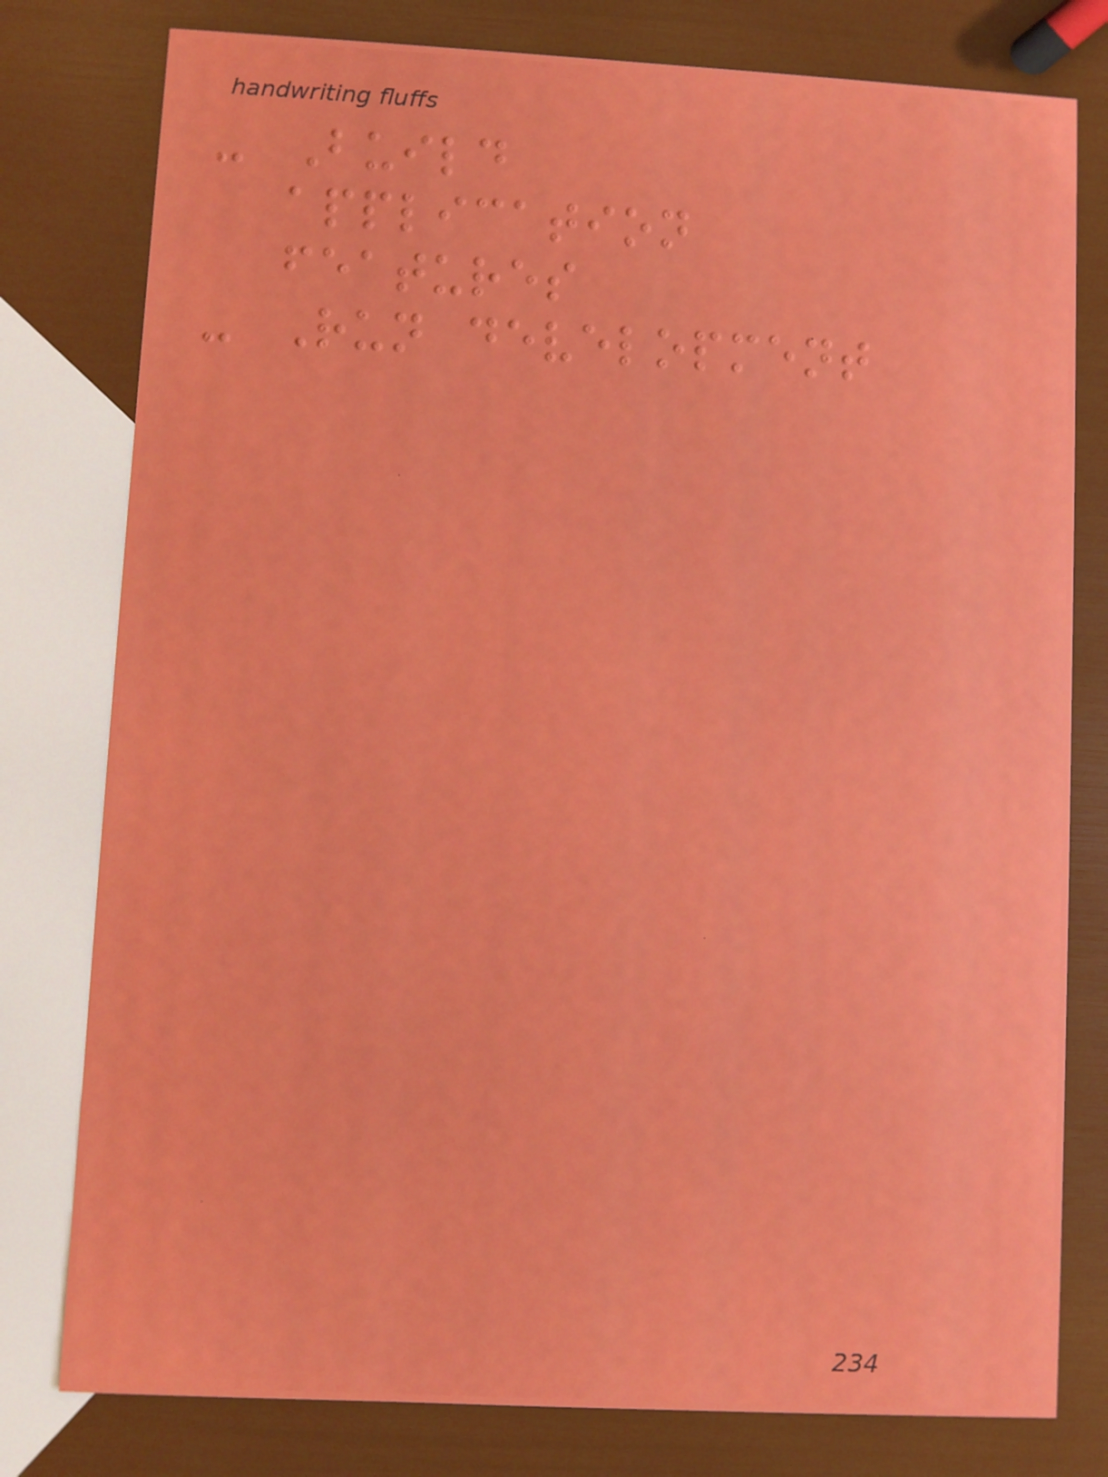- Build
application
features
- Run development
